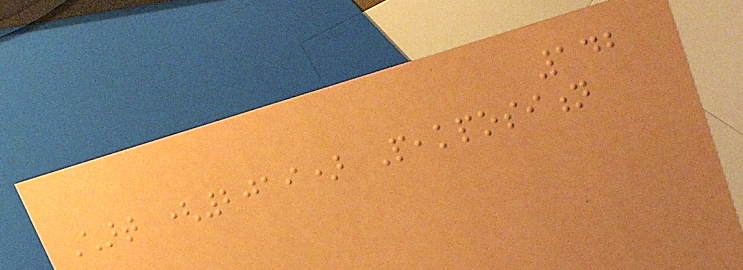142
Chart (2019) Peakposition
